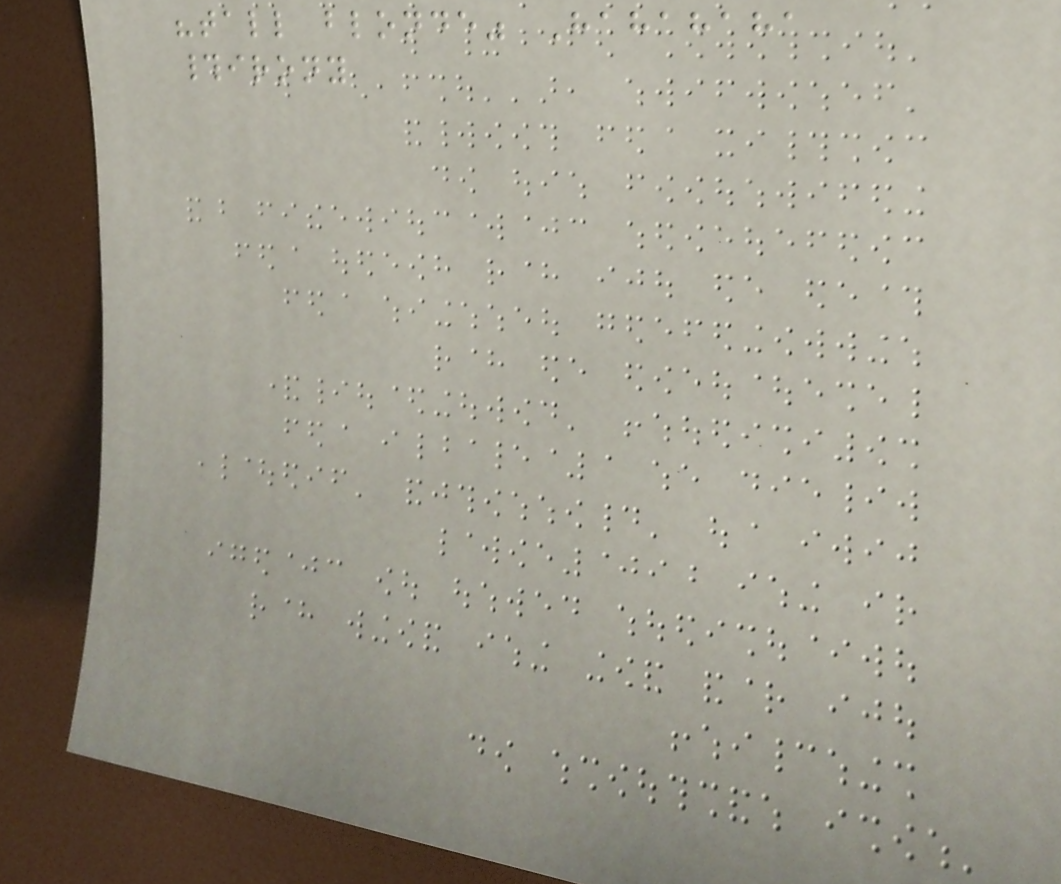"tall blonde" Hahahaha
#irony
